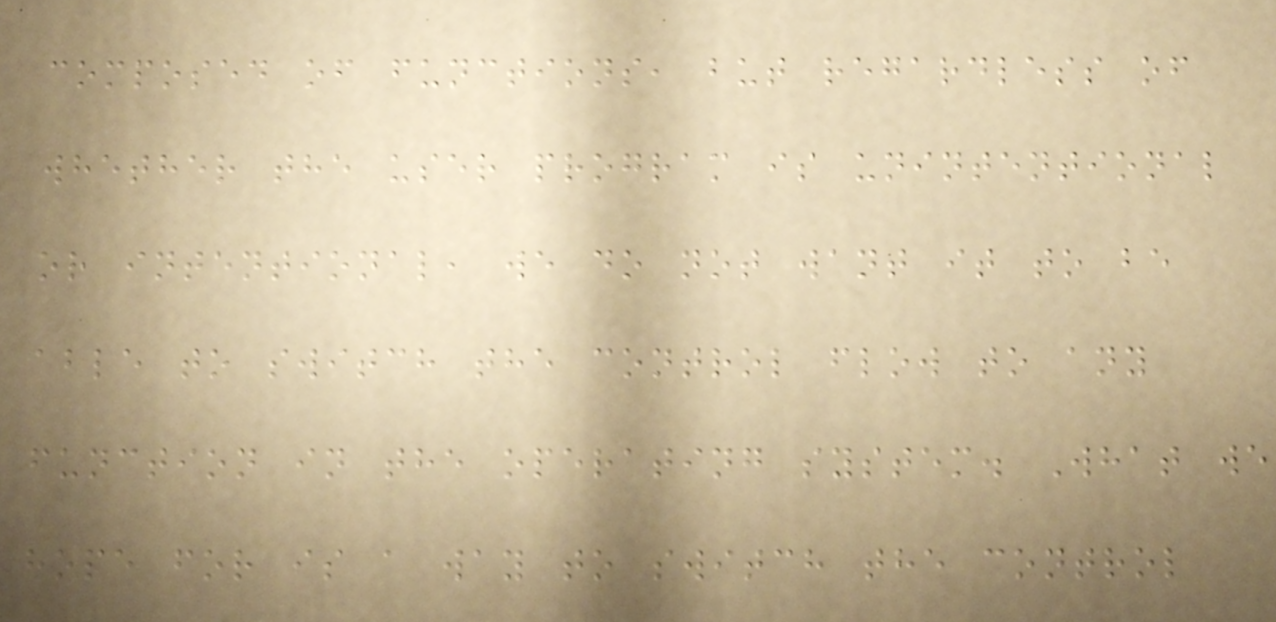composed of functions, but regardless of
whether the user program is unintentional
or intentional, we do not want it to be
able to switch the control flow to any
function in the operating system. What we
hope for is a way to switch the control
